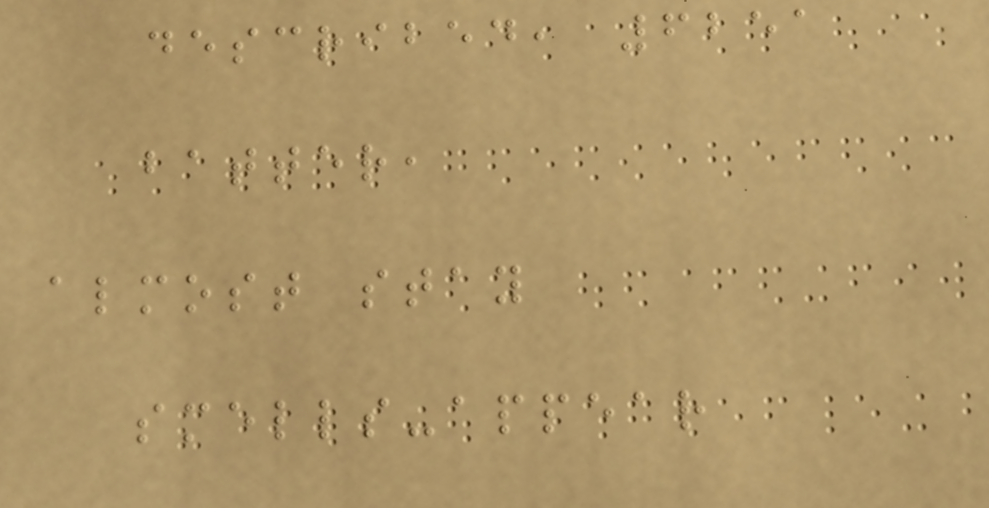described, 6251
batter,
almost stay
smells-appear
